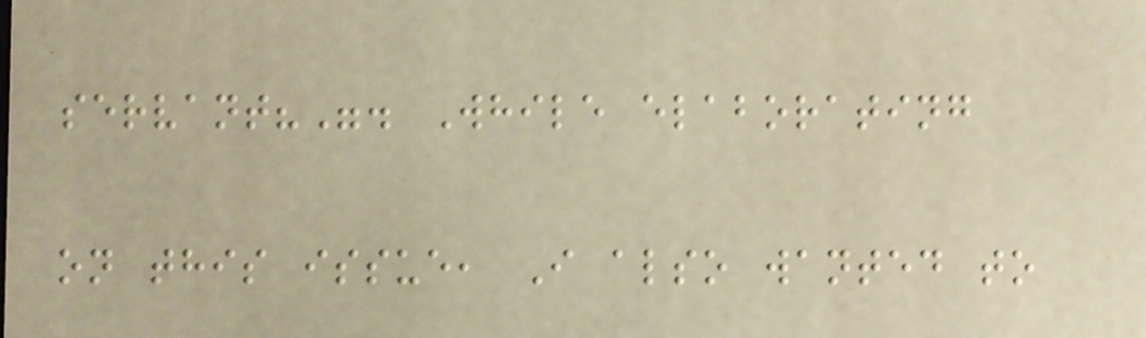servant?". While elaborating
on this issue, I also wanted to
